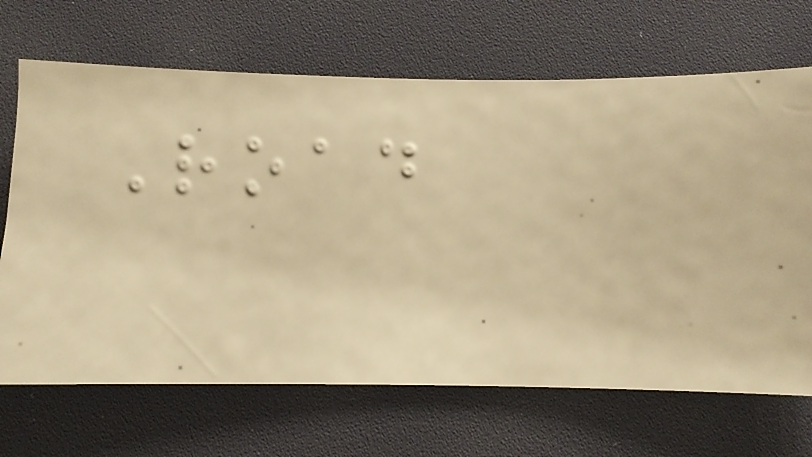Road
